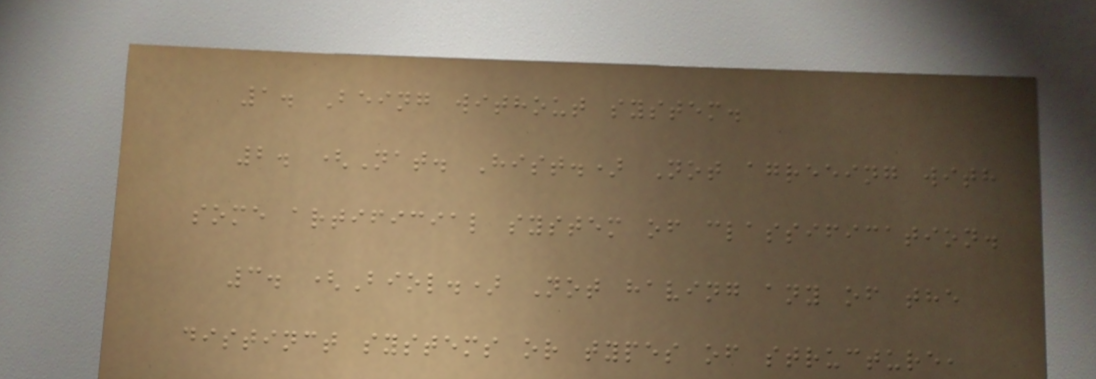1. Being without system.
2. (Nat. Hist.) Not agreeing with
some artificial system of classification.
3. (Biol.) Not having any of the
distinct systems or types of structure,
